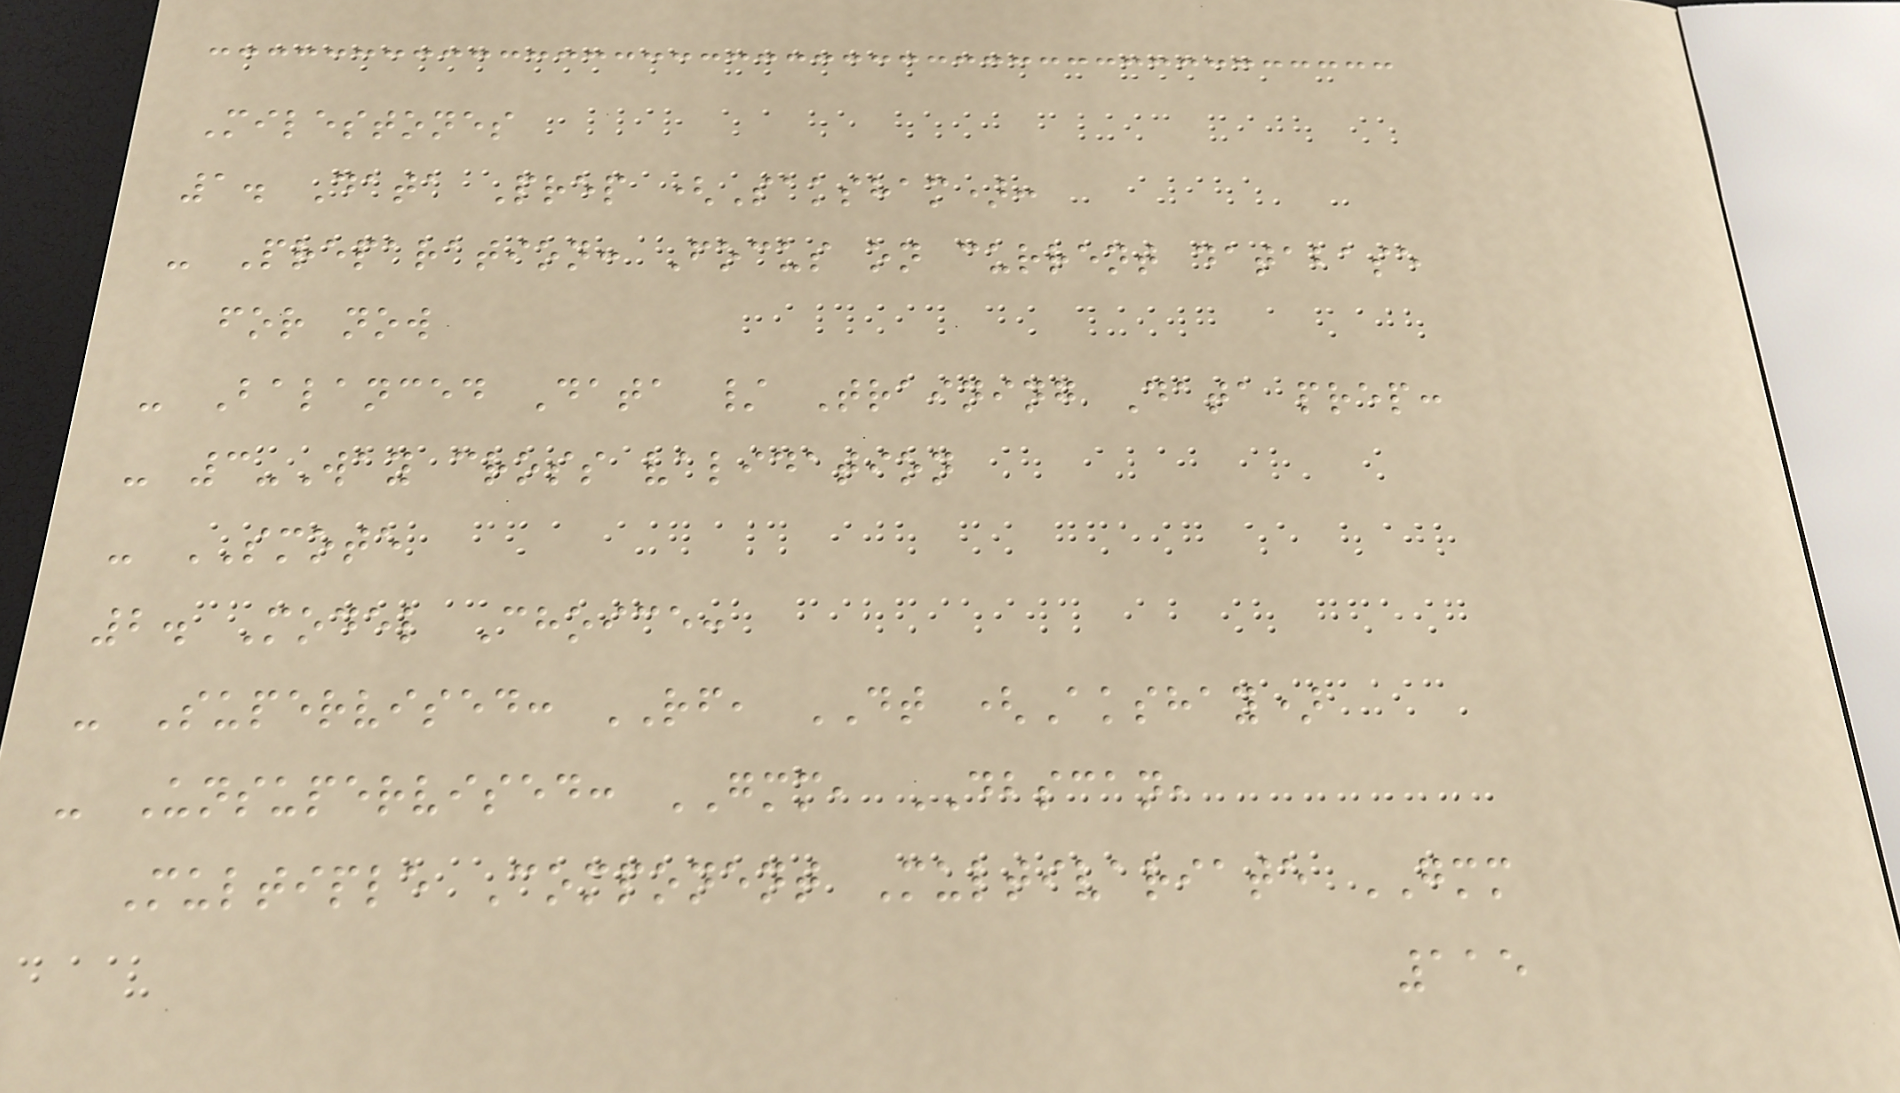Milestones
1. Data Prep (Saksham):
- Preparation: Focus on current database
for now
- Balanced Data / Training Data prep:
- 3-Way cross validation
- SMOTE
2. Model Choice:
- Supervised: RF, DT (Akshay)
- Unsupervised: GMM, DBSCAN,
Multiple Component Multivariate GMM
115
